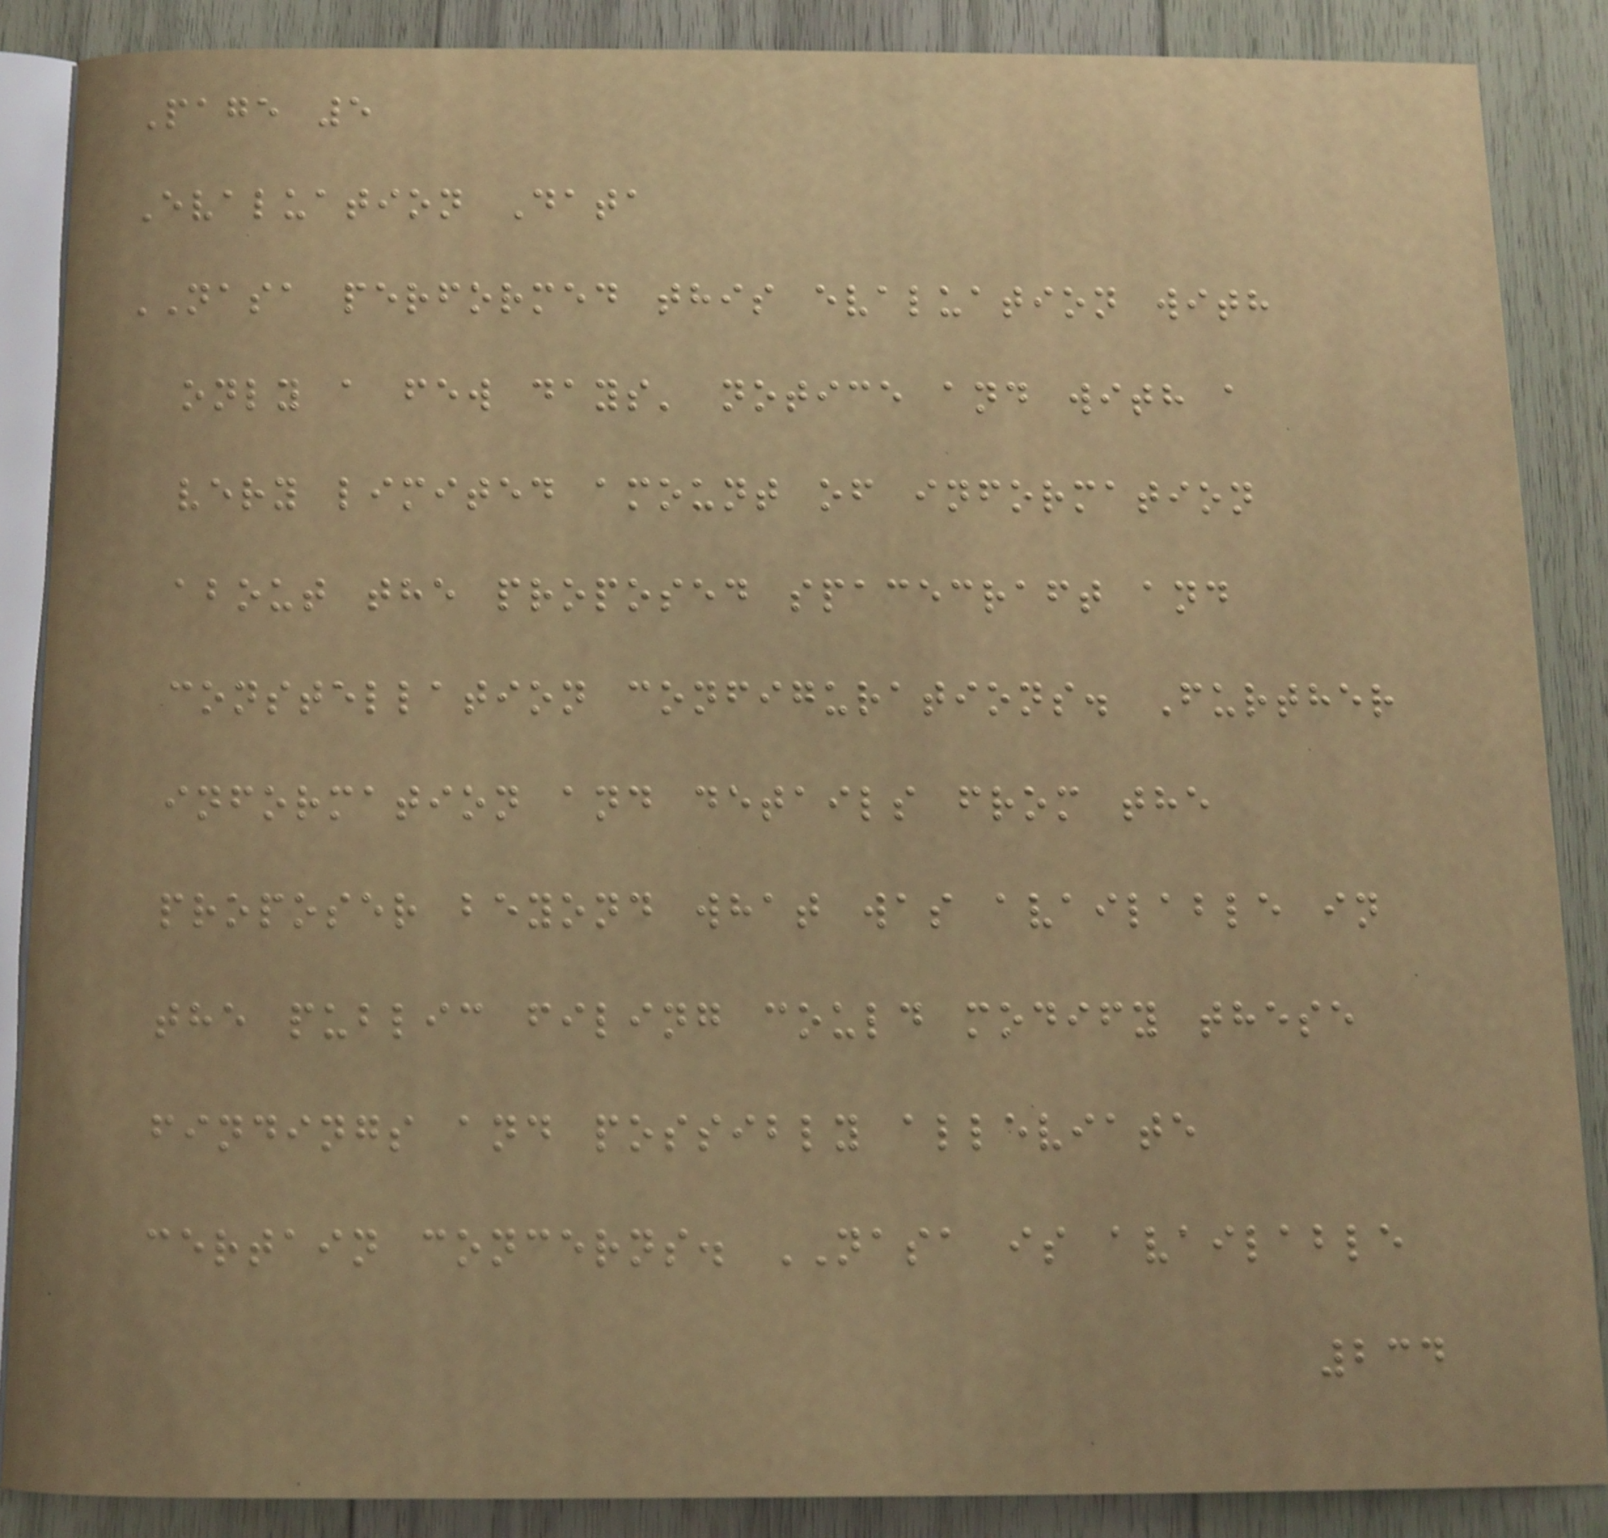Page 5
Evaluation Data
NASA performed this evaluation with
only a few days' notice and with a
very limited amount of information
about the proposed spacecraft and
constellation configurations. Further
information and details from the
proposer beyond what was available in
the public filing could modify these
findings and possibly alleviate
certain concerns. NASA is available
234
